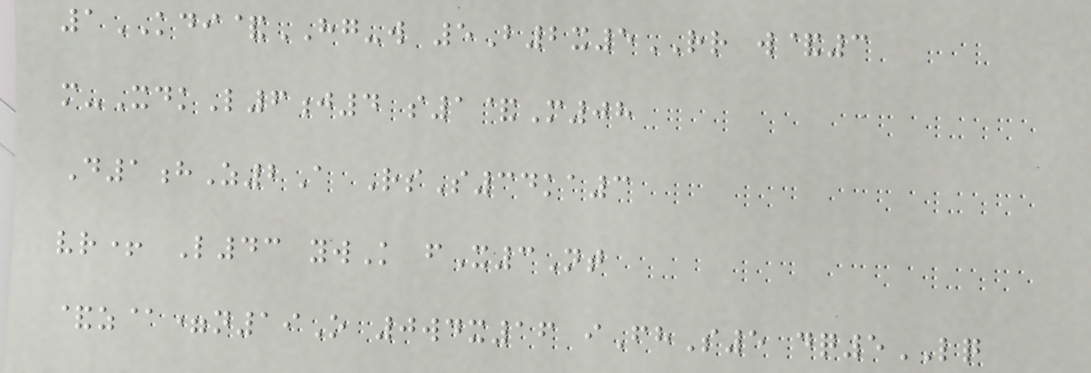1KDI&HG-w 5B2x5RR w&3
m-XdkL6j4 s1&M08
D1hZ2A RsS34ka3
vr+ L43 ywK fX3Nt
&z@=n19O 0wdx16 iFhS5 dq5LQ
